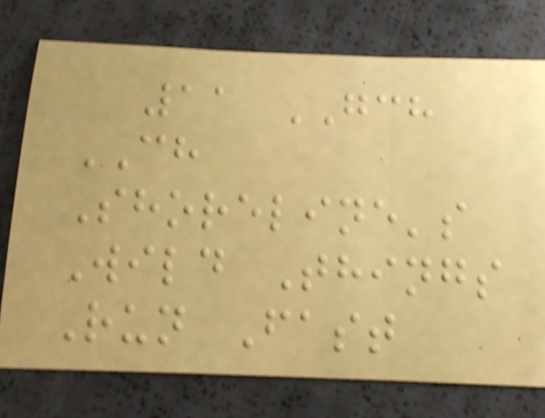11 GCH
CH
Shoreline's
Wild Things
Run Fast
